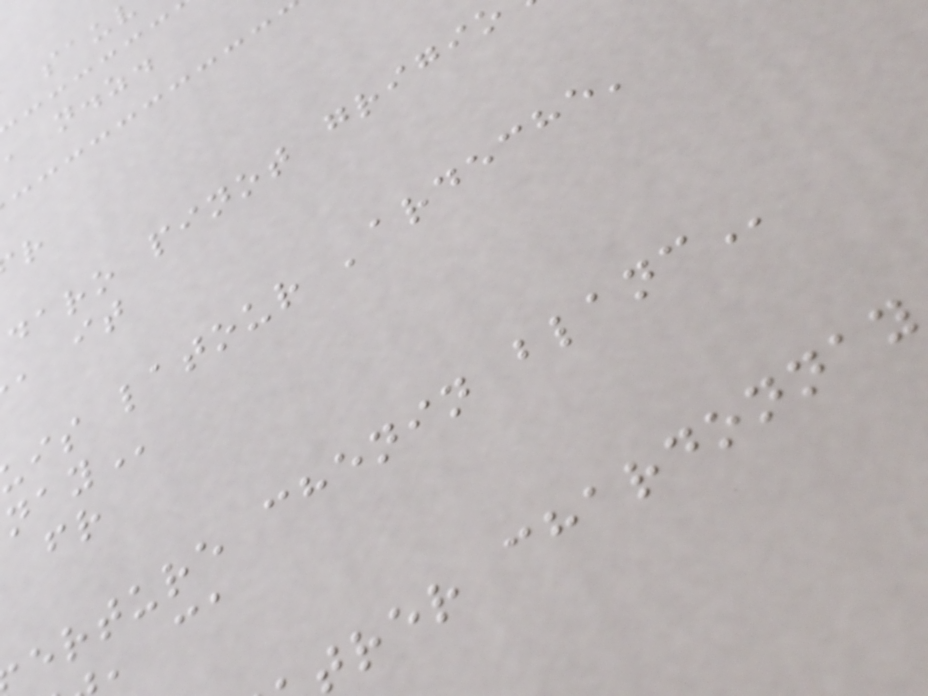, n.z.
daro pinot
, it
is latour 'ardeche'
erture chenin
, ca
